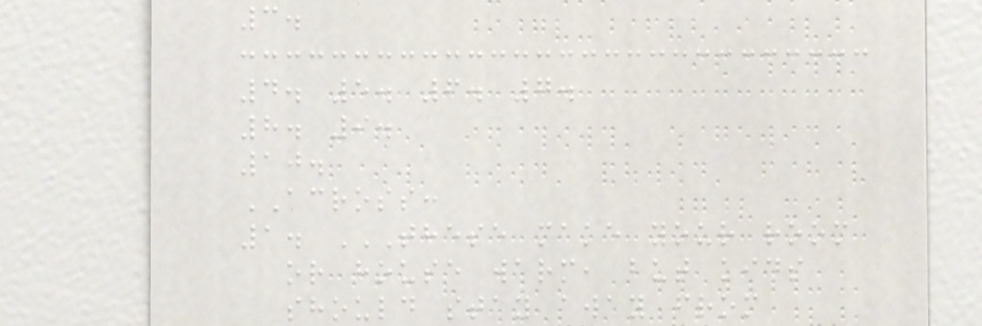3.
4. 5. 6. 7.
8. 9.
10.
ACROSS:
1. THESE MAKE YOUR ROOM
OR HOUSE WARM, BUT KIDS
SHOULD STAY AWAY FROM
